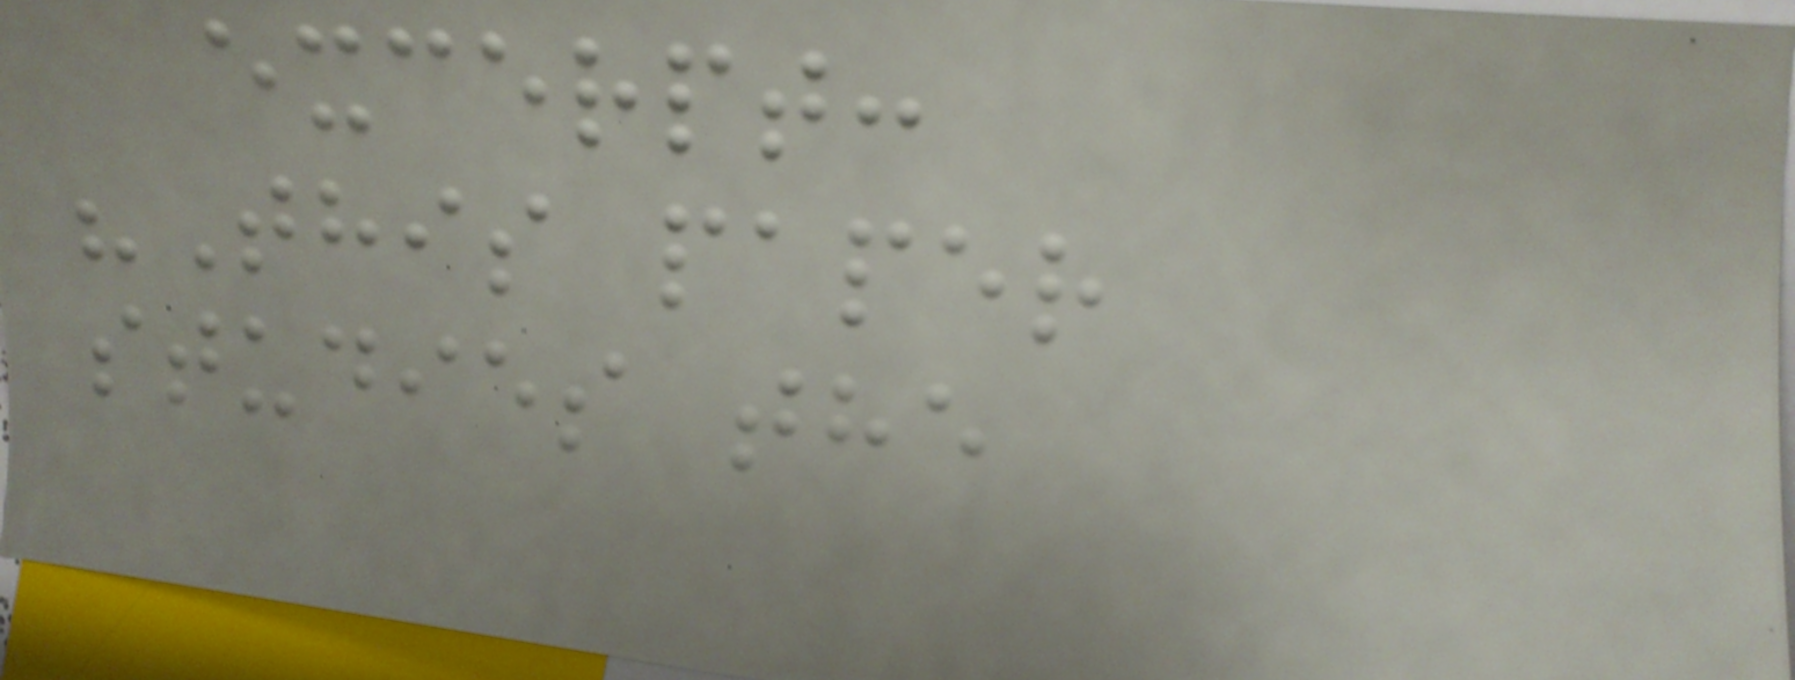excerpt:
"This paper
studies the
